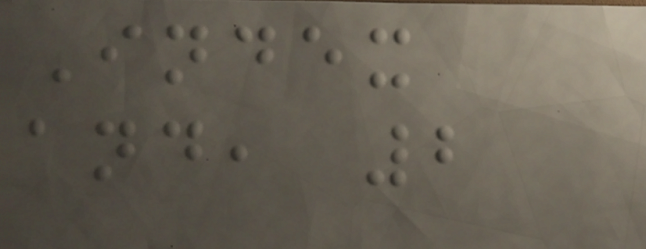Index
and, 2
